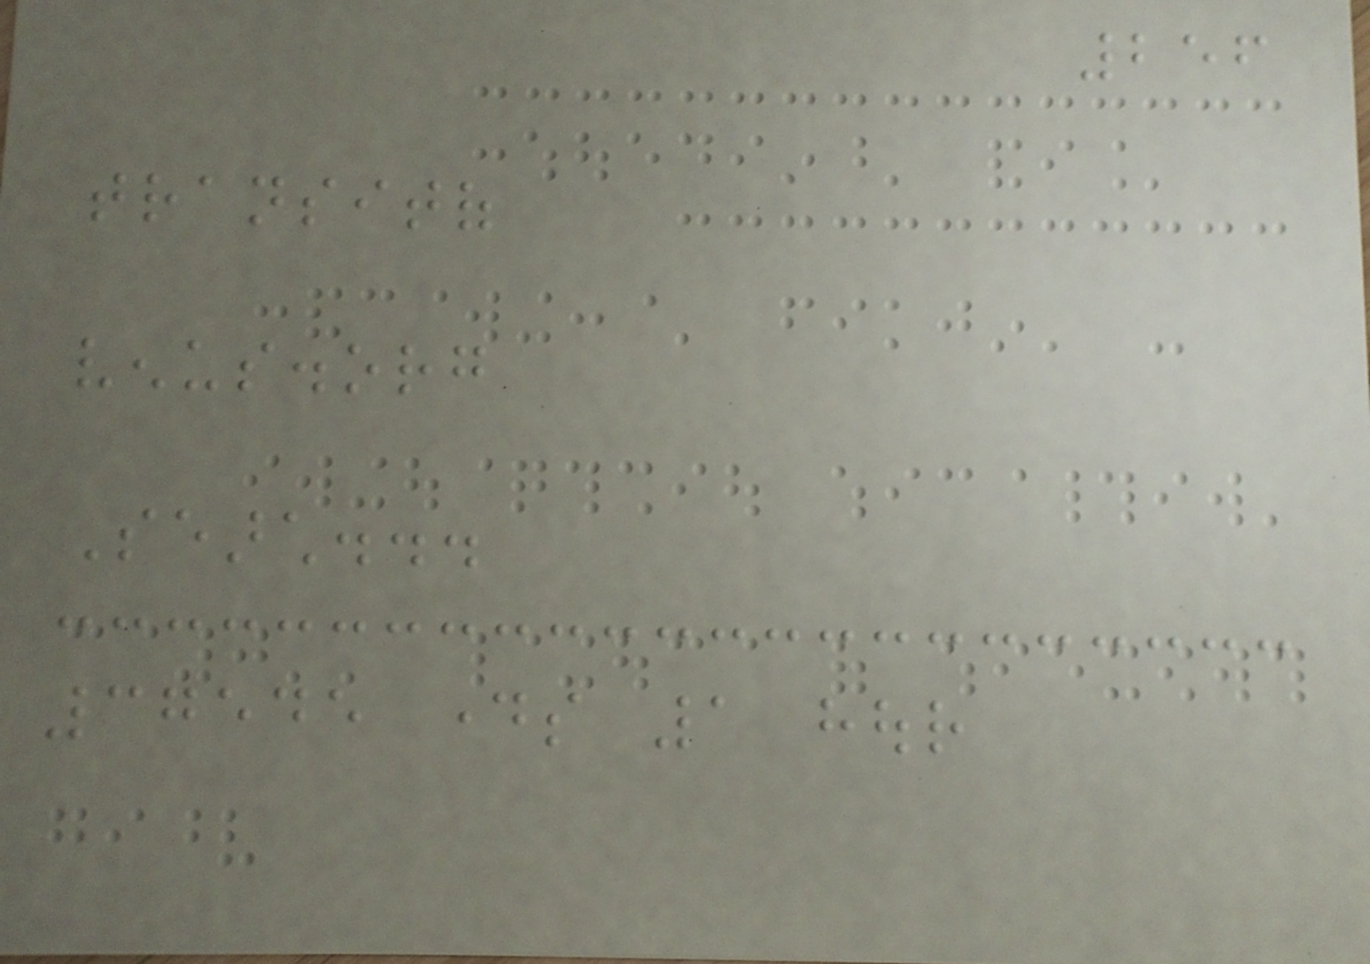256
transitof
venus.org
Search...
37545 days 1 hour
